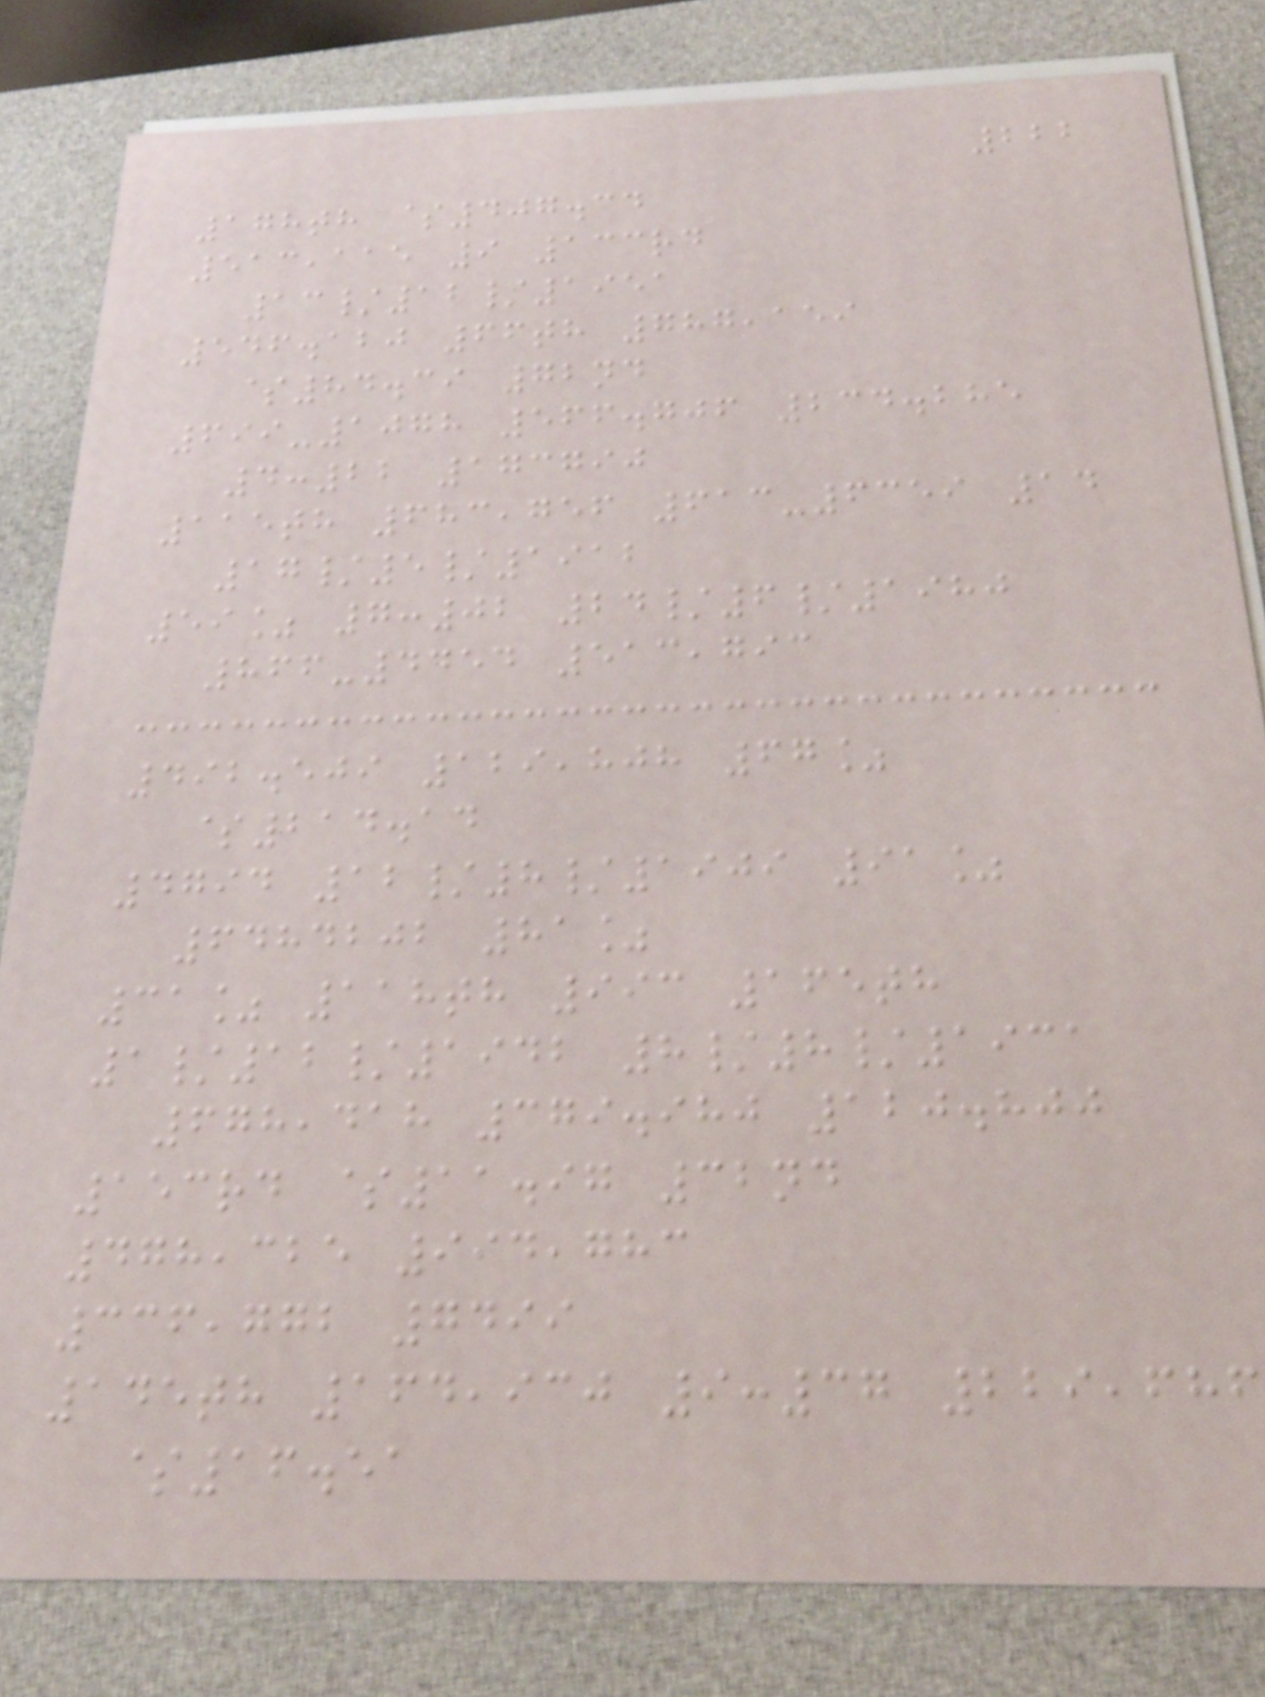222
178th $407.34
513,115 9 133rd
13/12/1951
546.120 66th 787,159
$84.39 72nd
699-1078 566.706 234.285
4:22 173790
115th 683,756 613-6359 14
17/5/1912
59% 7:02 24/6/1980
866-4454 513,793
492.509 129,808 67%
$214.14
4794 12/8/1909 91%
6484202 81%
31% 118th 993 165th
1/12/1942 8/8/1931
678,418 379.980 120.800
153rd $11.97 32nd
478,325 994,783
336,772 7499
145th 164,930 9:37 229,686
$16.51
